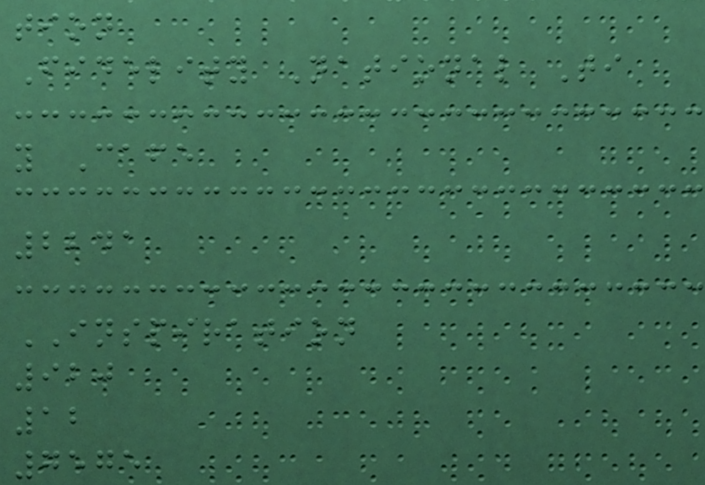tion
Fidelity National Ti
y Cafe
2241
INSPIRATION
920
12
7575
